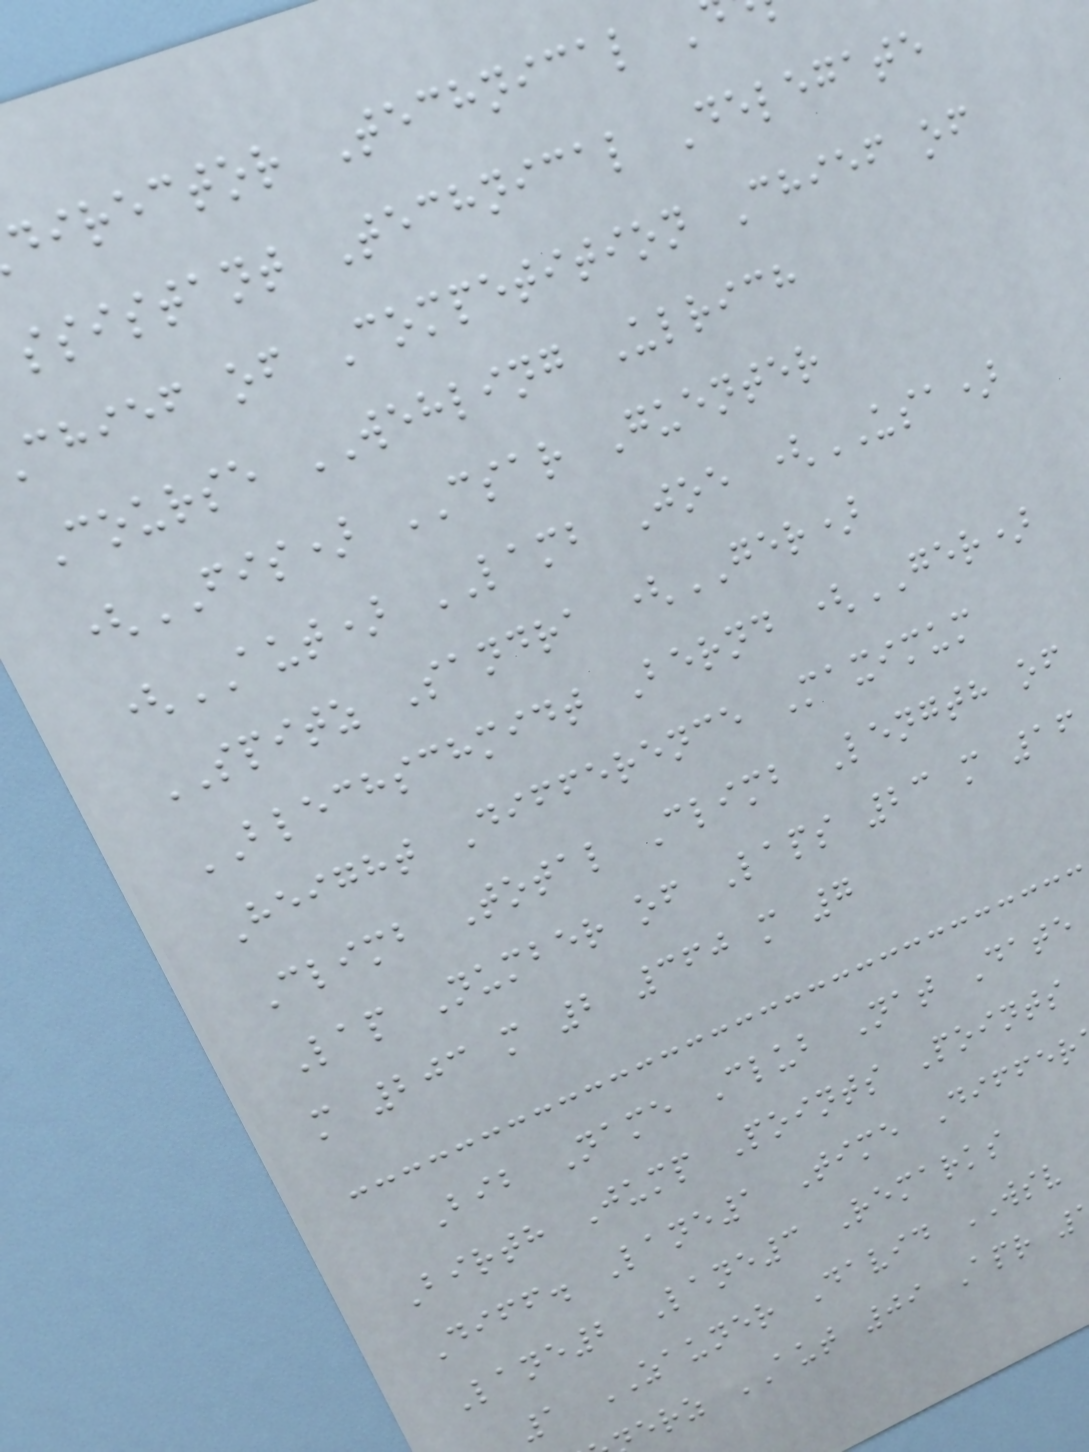director Technical
ssistant Technical Delegate
chief of Competition Chief of
Course WEHLING Ulrich
(FIS) CSAR Guenter
(AUT) LAMB Joe (USA)
SPITZ Sandra (GER)
BLECHSCHMIDT Bernd (GER)
Height Difference Maximum
Climb Total Climb Length of
Lap Number of Laps 23 m 16
m 203 m 2 360 m 7
Bib Name Club Nat Date
Birth Jump Points Points
Diff. Lane1 Time Differ
Lane2 Lane3 Remarks
1 ZAUNER David WSV
erz AUT 09 Apr
